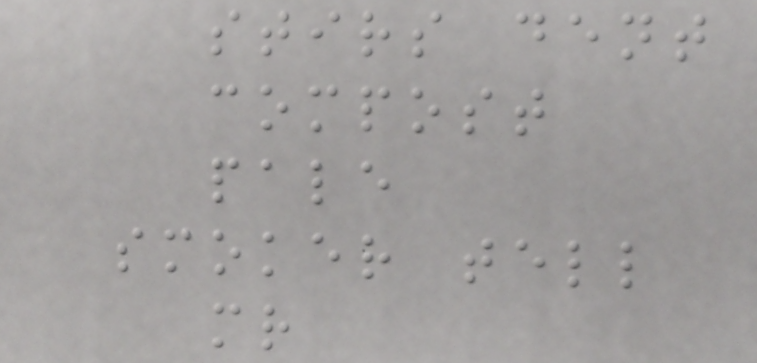stirs dent
compost
pale
smoker tell
mr
